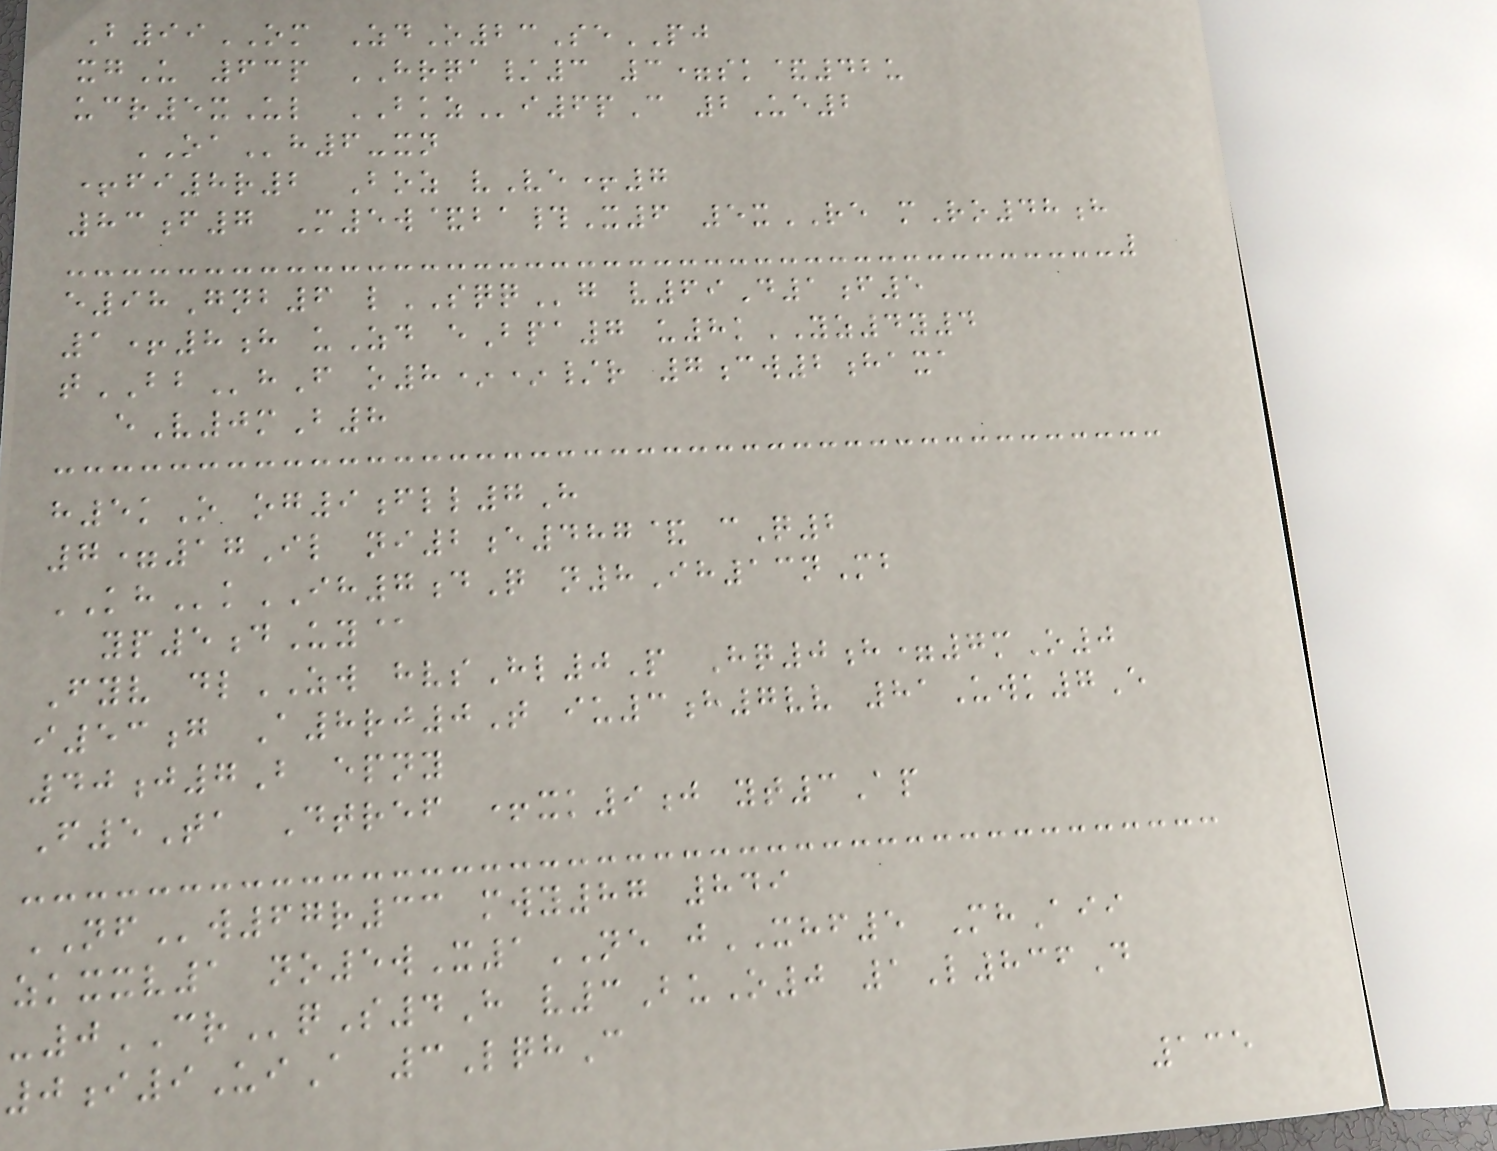B99OM ZdO23SePJ
xgU 63p HRQA/3 3=sk&42u
ucr5xUl BKZi6pC 2Ue2
OAh6-xn
+fi8r2 Boz vVe+7
83f7 M5w&ba#X6 5xRE mRo48h
e98Gnb6 lSQQg v69D1f5
1+8h uZd eBpa7 u8kYZ4y4
tBBhF o8**/r 7cw2haxa
eV0mB8
h5kO og9fll7H
7=17Il ni2e487& cQ2
KHkIH7dQ n8Ih13nMb
yp5dUy@
Fyv dlZW hvsHl0P Hq0h=7mO0
i53g A8rj0T iu3h7vv 81Uwk7E
40j7B epny
F5Ta Dtref +xk9j yt3Ap
NFw67r33 mwy87 849
zkxxv1 no5wX1NE jXHF5 MhAii
-0CRqS4H v3BuO0 1L836D
0i9UiA 3LqhC
135
